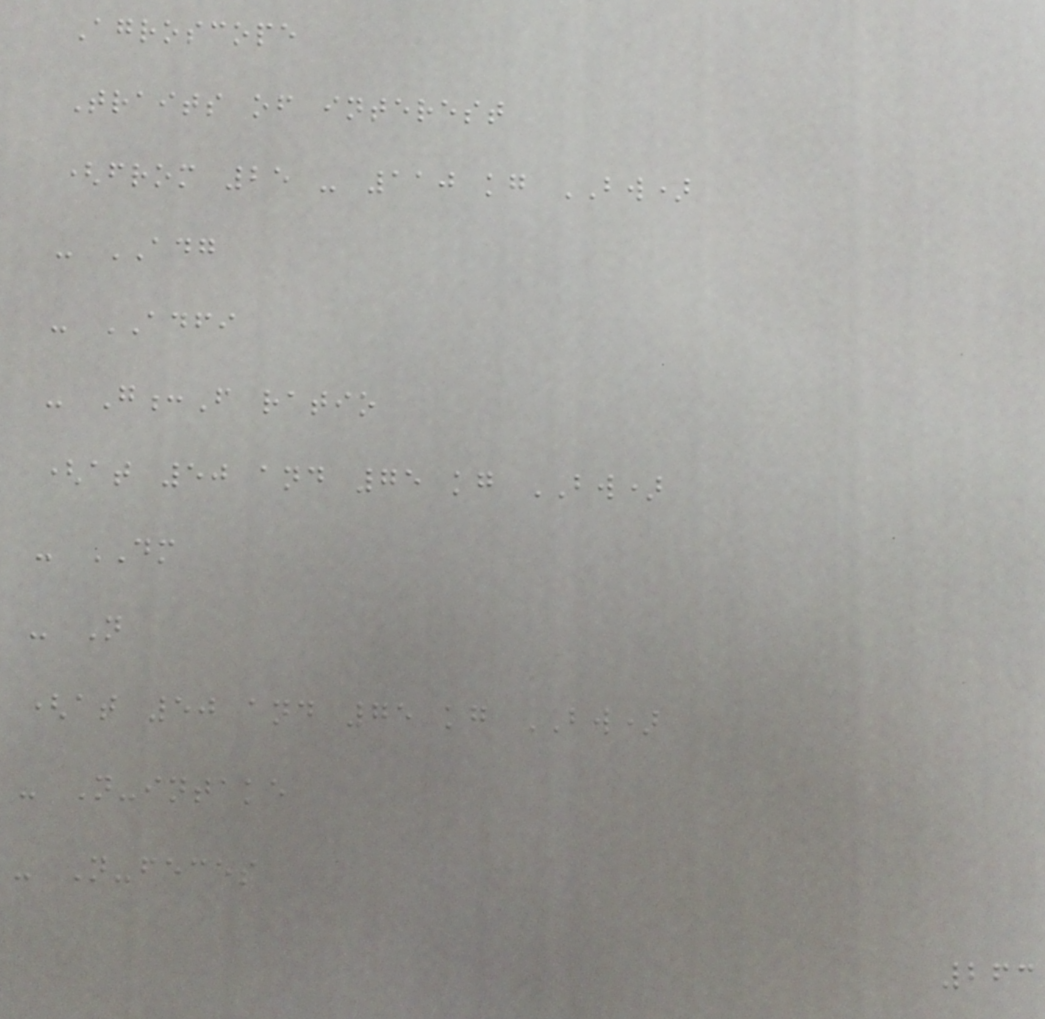Agroscope
Traits of interest
(from 25 - 110 kg BW)
- ADG
- ADFI
- G:F ratio
(at 50 and 75 kg BW)
- DM
- N
(at 50 and 75 kg BW)
- N-intake
- N-feces
263
